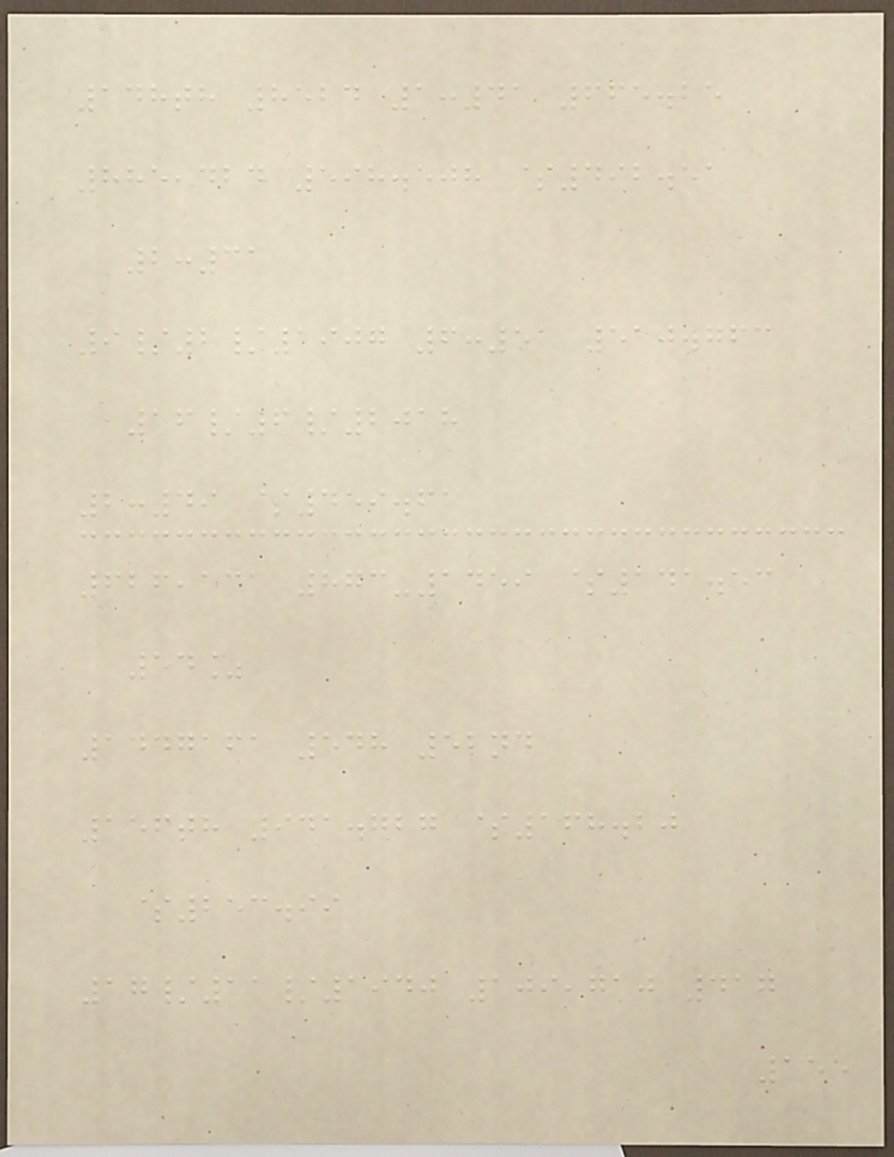148th 8524 1:41 665.25
885,424 598.508 $492.51
2:31
9/2/1907 6:51 510.763
16/6/2018
2:49 $459.61
626,131 873-1459 $141.53
54%
1447161 548 52nd
156th 941.727 $168.20
$253.99
17/11/1940 109,710 417
155
